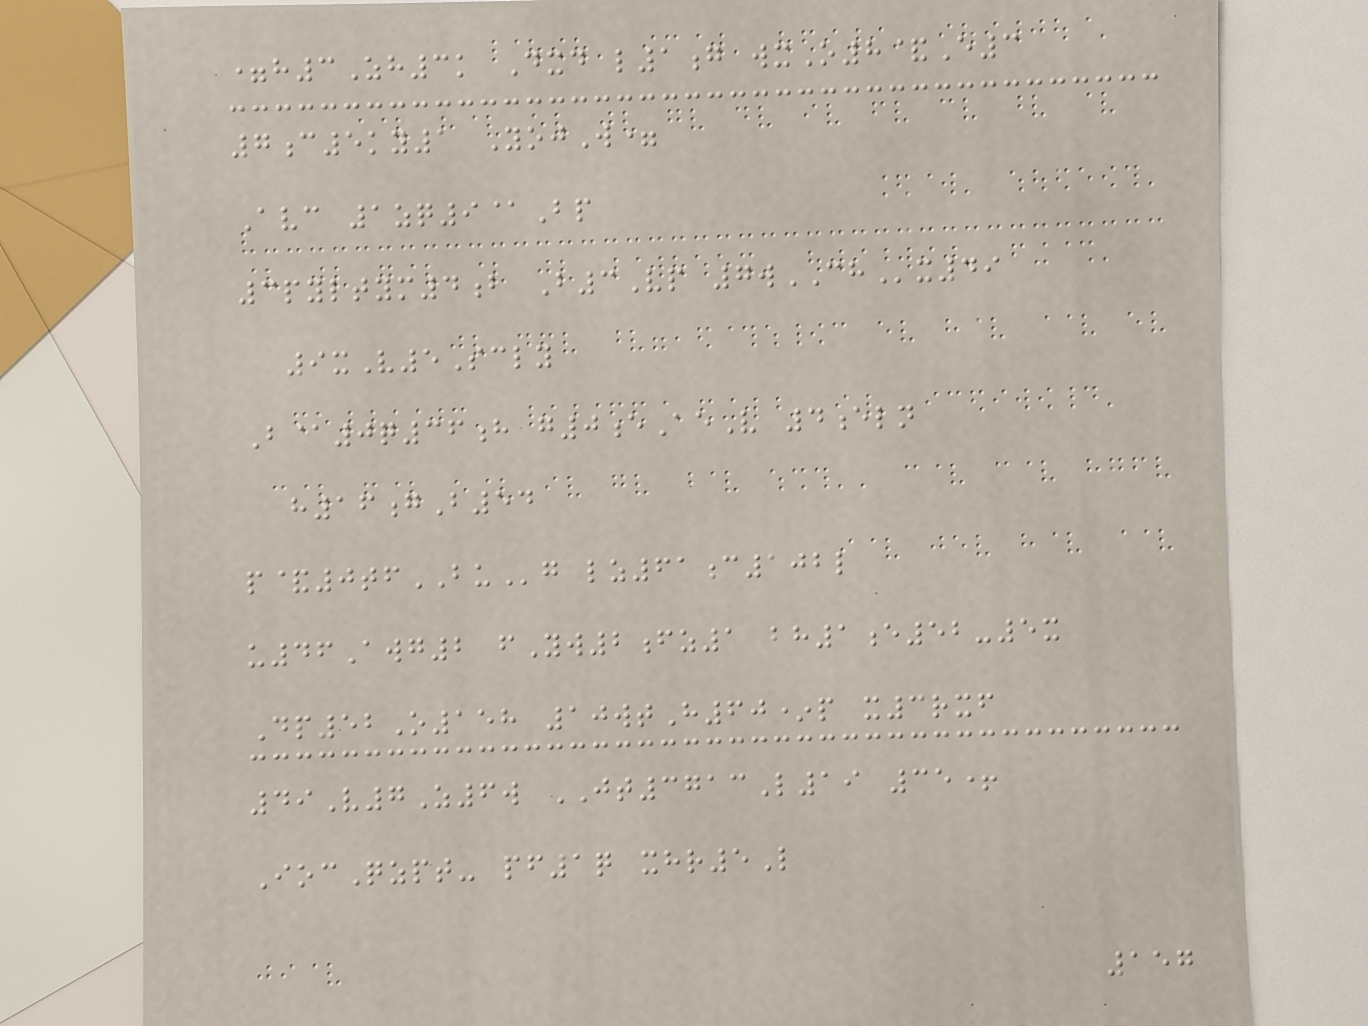=h3Zh3k Dxd l1g wxO8&E3
7c5ky1 YojW=
Avc 1zq9@Bp
3pyltym4b B3Vp 7wCHx49
9xV5Scly
B@0q36h g0eAeV 4eln
h16gB54
p&0tfBUg lz61c102l
u46Awg2 fYw2fz1 bh1e52-5x
Dp52O158 10wtH60*p x3rxf
49V7Z6w JT3713L19 35+
IocQzpt- pf1q xhr5L
157
